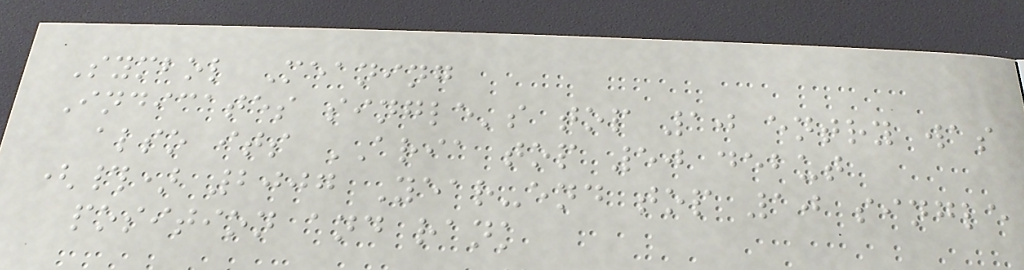Symbol Meaning
Indicates single's top 10 entry was
also its ARIA top 50 debut
(#) 2007 Year-end top 10 single
position and rank
